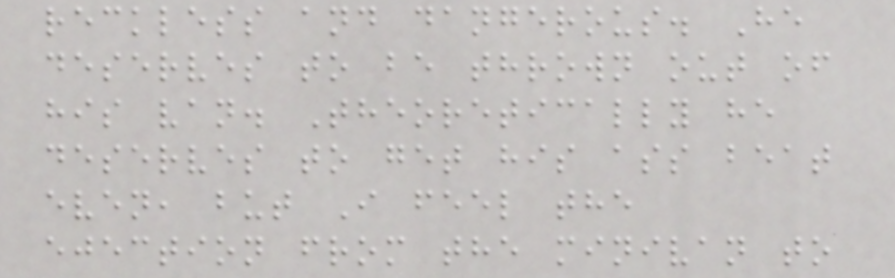reckless and dangerous. He
deserves to be thrown out of
his van. Theoretically he
deserves to get his ass beat
even, but I feel the
ejection from the minivan to
